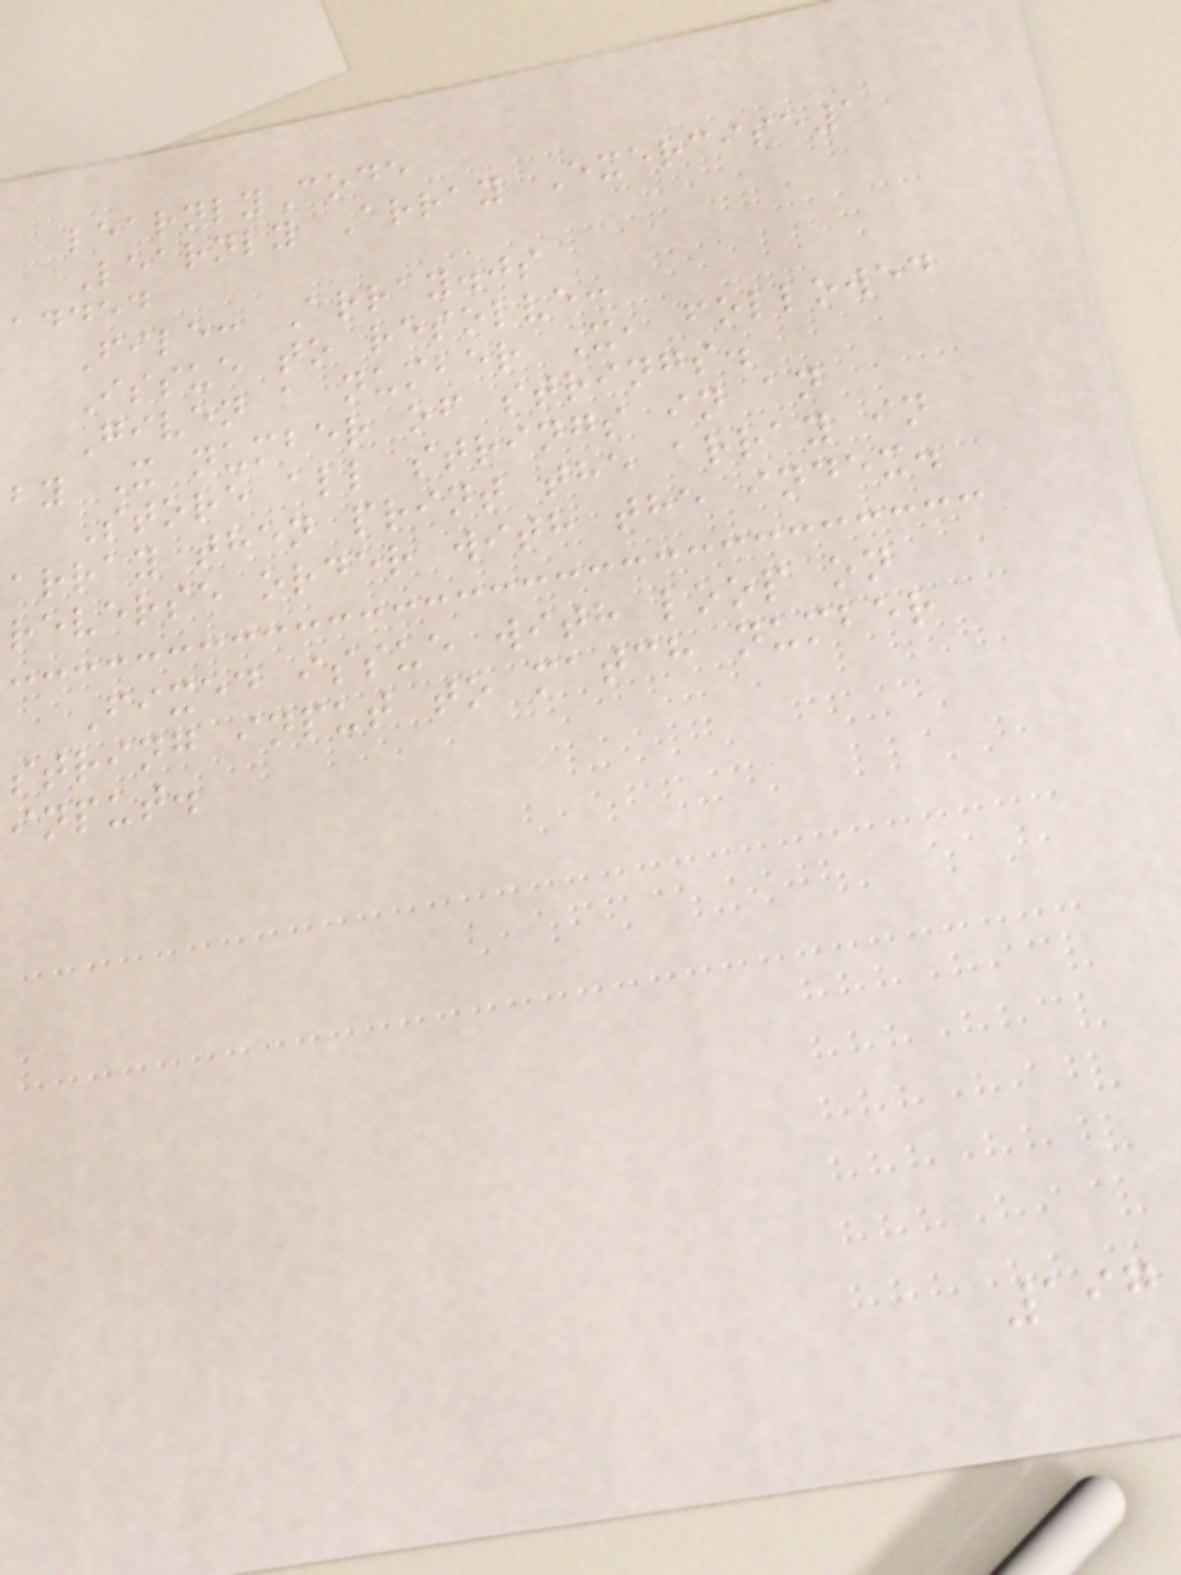learnlyCode
Learnly Array Exercise1
added
File: Array.js
Issue to resolve:
Given a number X, followed
by X number of strings.
Store all strings in an
array then print the array in
reverse order with the index.
Fixed issue with loop on
string input to match number
input.
197
